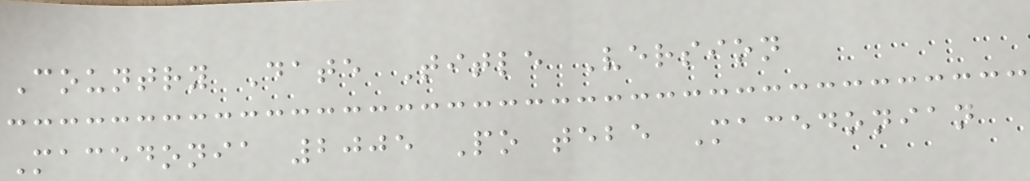Country Date Title Version
Macedonia 2005 Po tebe Macedonian
